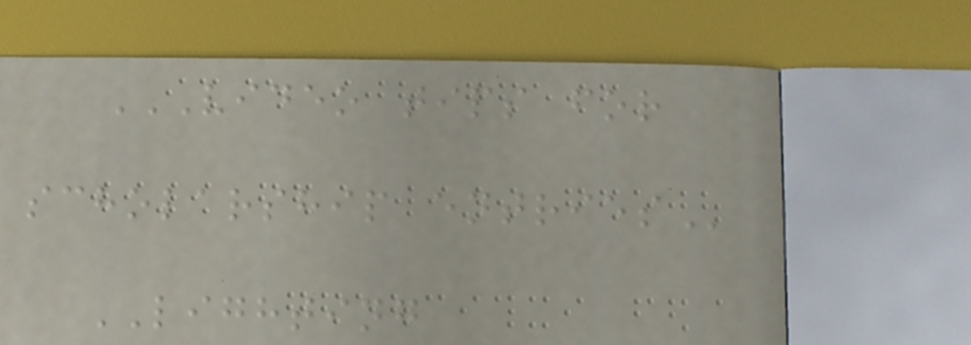VIDEO TIPS FOR
SCHOLARSHIP ENTRIES
LIGHTING
